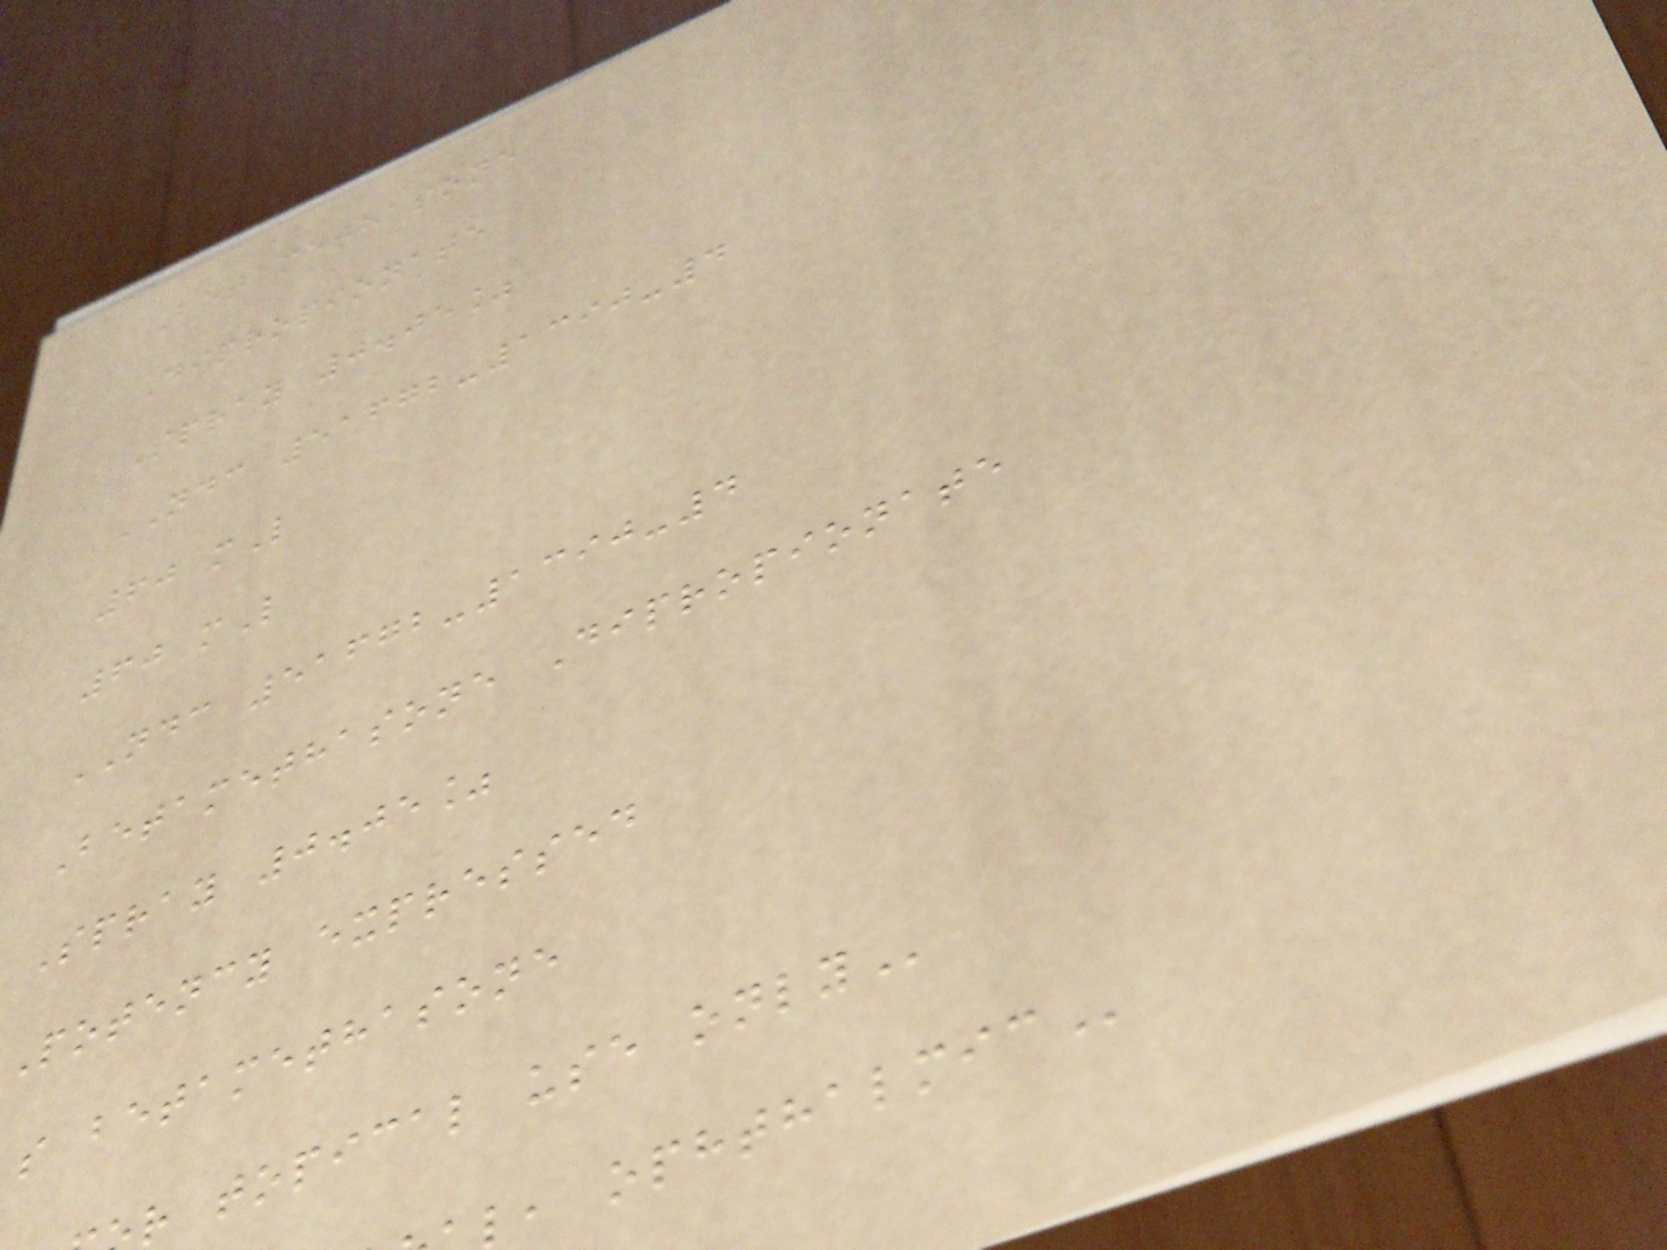Betamethasone
Dipropionate
Spray 0.05%
NDC 51672-1390-4
60 mL
60 mL
NDC 51672-1390-4
Betamethasone Dipropionate
Spray 0.05%
Potency expressed
s betamethasone
r topical use
